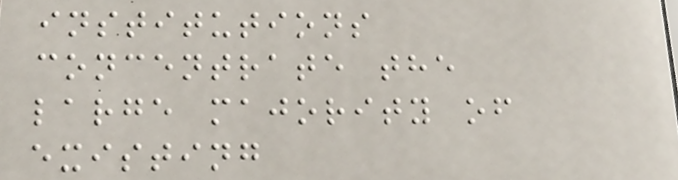institutions
concentrate the
large majority of
existing
